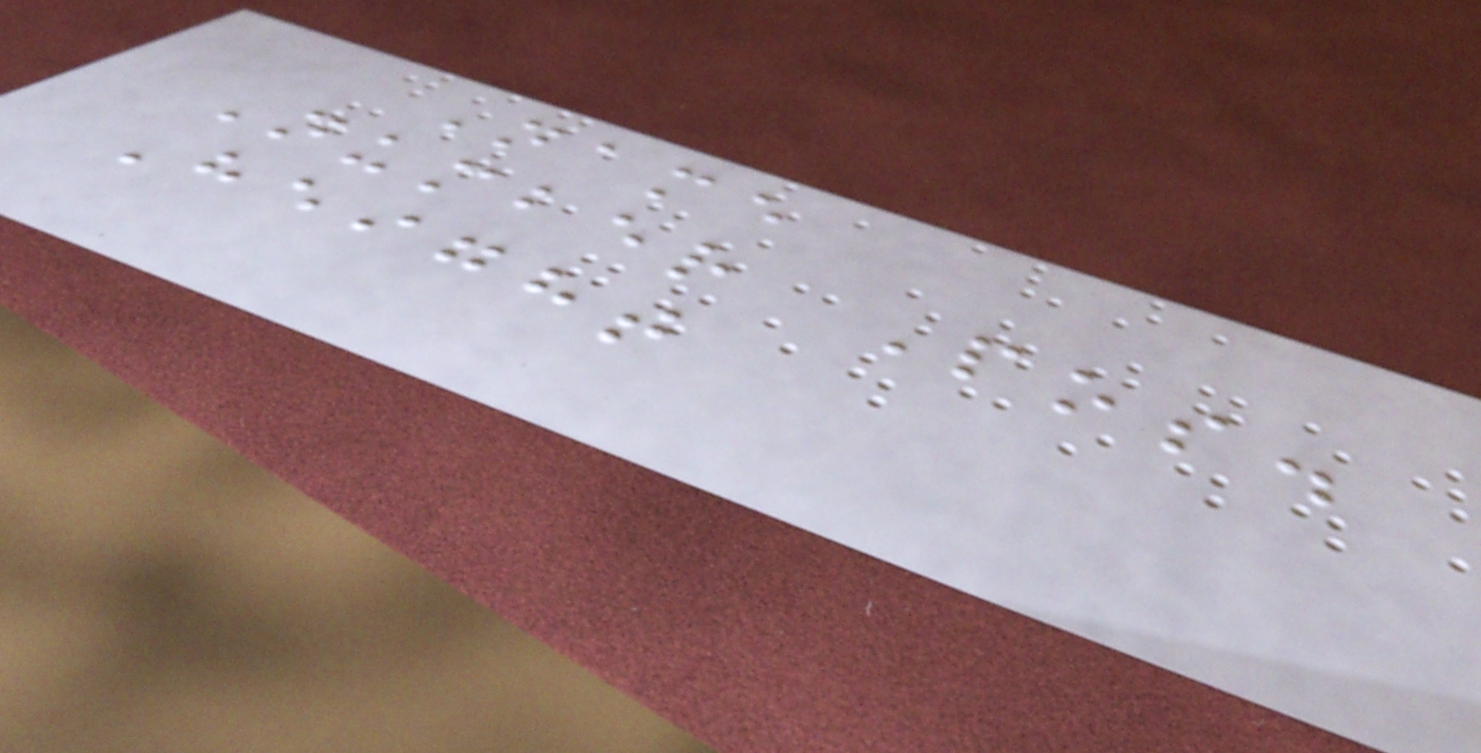Name
Number Pos.
Height
